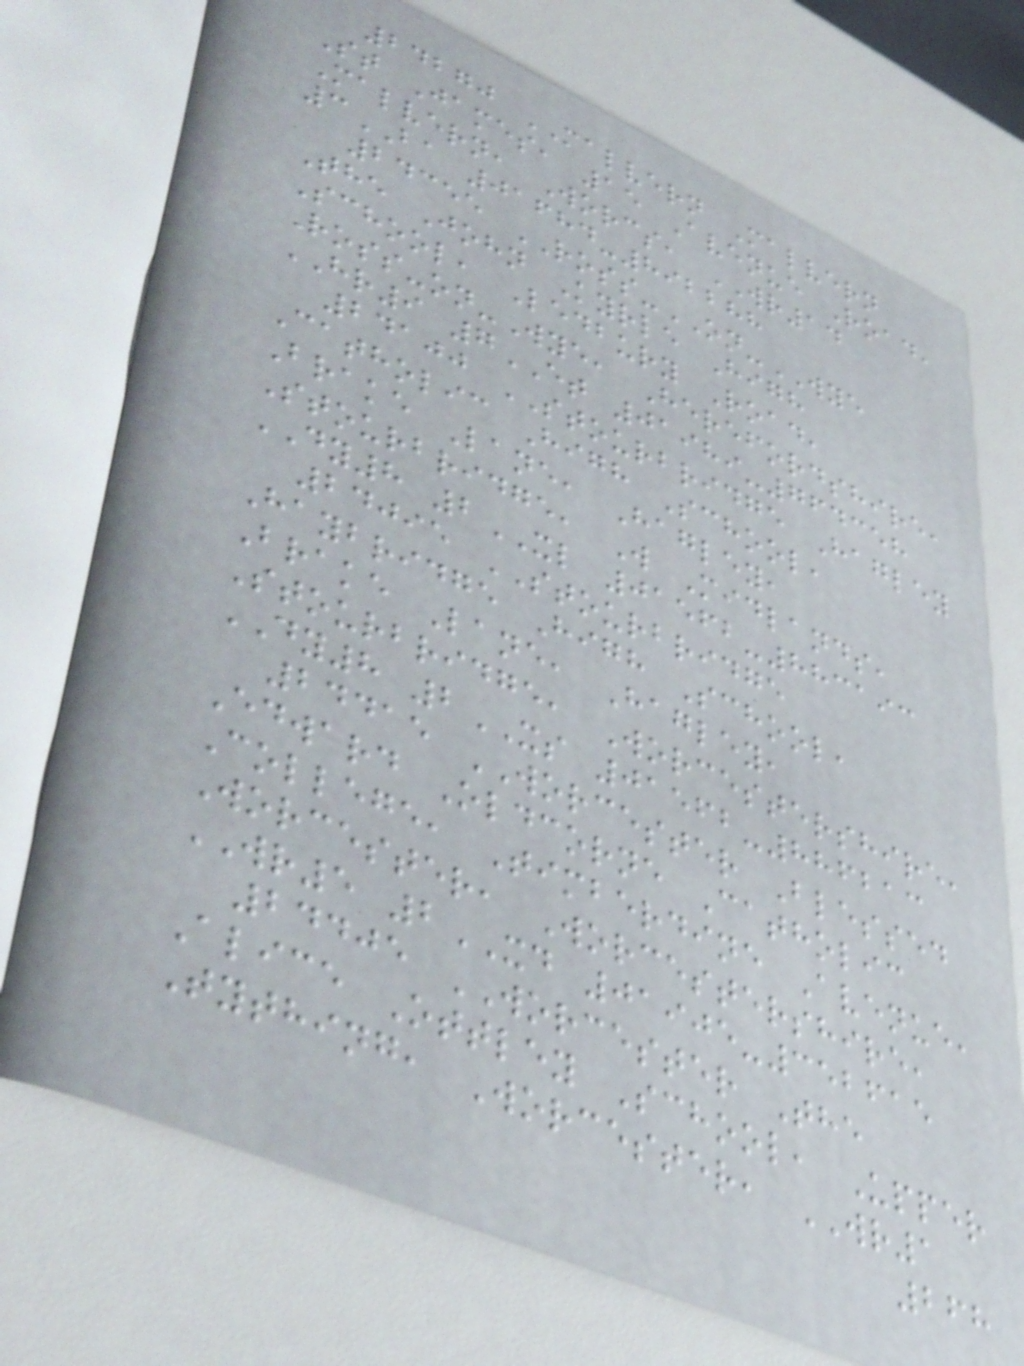24270 MALVERN Malvern
St James, 15 Avenue Road,
Malvern, Worcs, WR14
3BA 01684-892288
24355 ROSS-ON-WYE
The John Kyrle High
School, Ledbury Road,
Ross-on-Wye, Herefordshire,
HR9 7ET 01989-764358
24100 STOURBRIDGE Hagley
Catholic High School,
Brake Lane, Hagley,
Stourbridge, W Midlands,
DY8 2XL 01562-883193
24095 STOURBRIDGE
Haybridge High School,
Brake Lane, Hagley,
Stourbridge, Worcestershire,
DY8 2XS 01562-886213
24415 WORCESTER Blessed
Edward Oldcorne Catholic
College, Timberdine Avenue,
Worcester, Worcestershire,
WR5 2XD 01905-352615
24405 WORCESTER The
Alice Ottley School, Upper
Tything, Worcester, WR1
268
